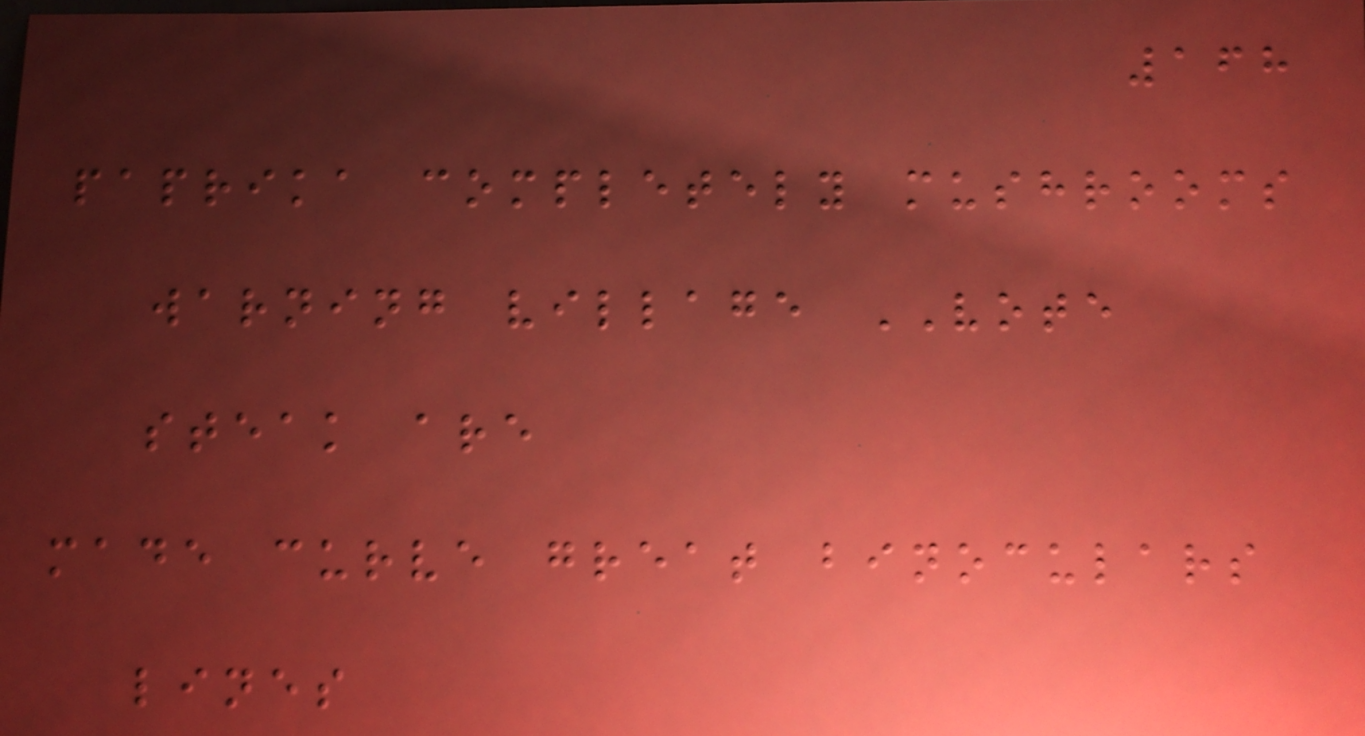168
paprika completely mushrooms
warning village VOTE
steak are
made curve great binoculars
lines
